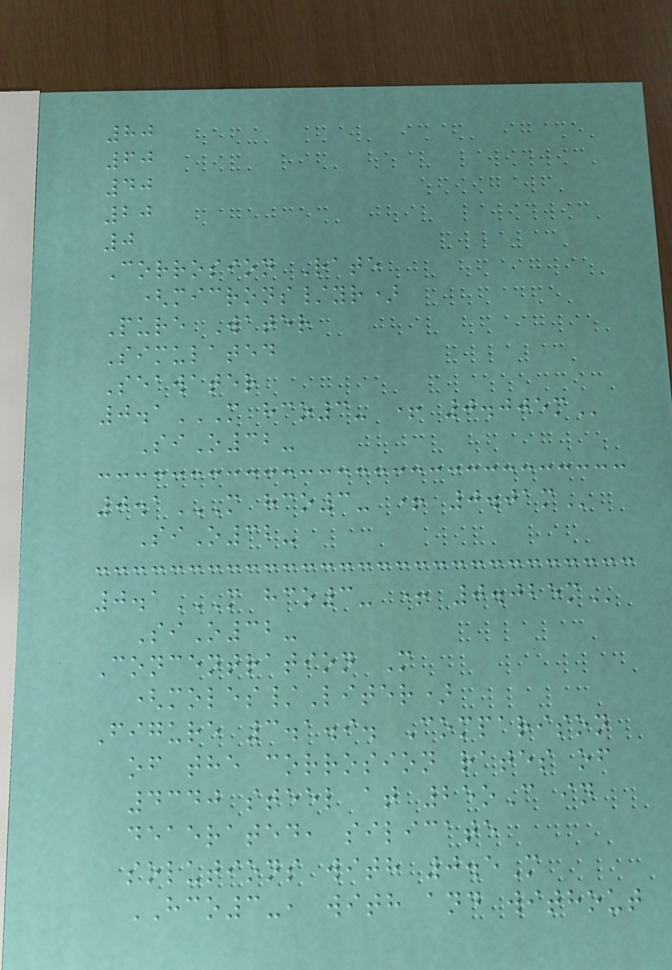80
60
40
20
0
Corrosion Rate
(microns/yr)
Pure Water
Simulated
Seawater
0.1M HCO3- + 0.005M
SiO32-
0.1M HCO3- + 0.01M
SiO32-
0.1M HCO3- + 0.025M
SiO32-
Concentration M
(moles/Liter)
Figure 3.1.9. Comparison
of the corrosion rates of
4340 steel at 25oC in
deaerated, silicate
solutions with 0.5M
HCO3-, with and without
